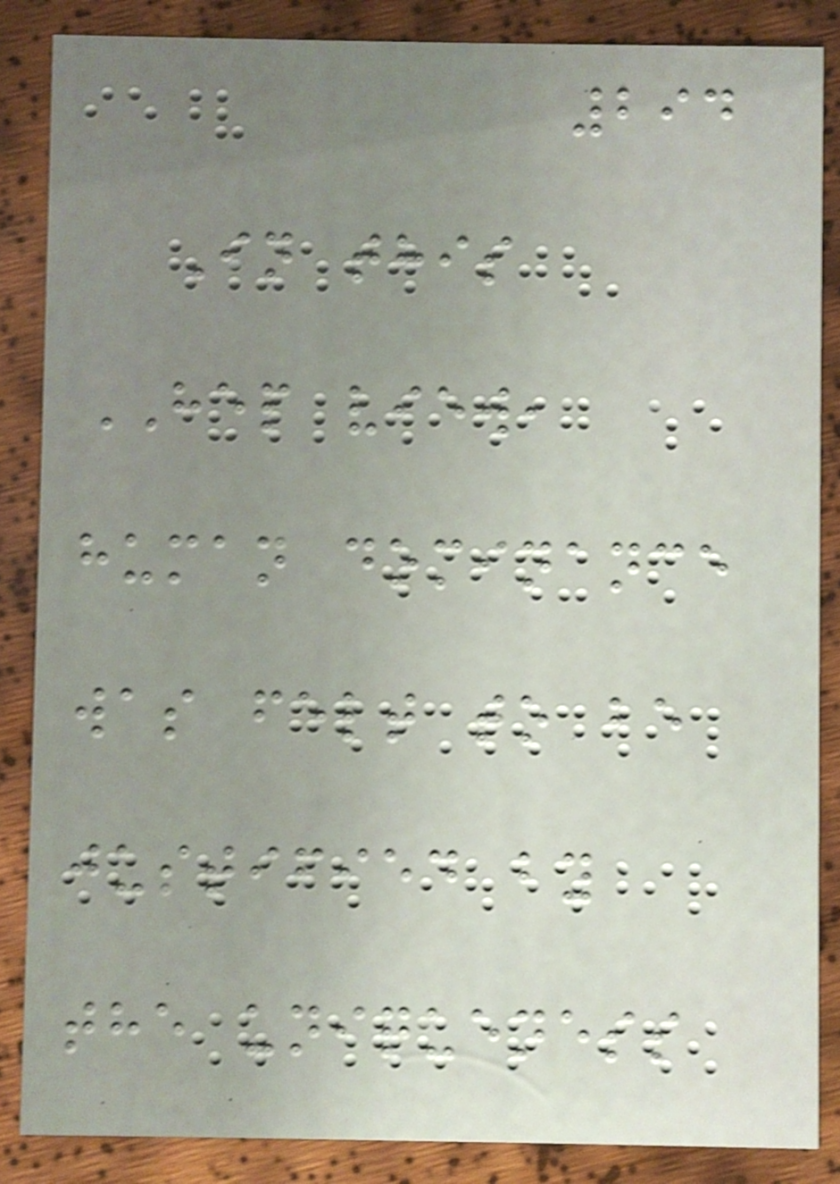294
In this
HEP view,
human dominance
was felt to be
justified by
the uniqueness
